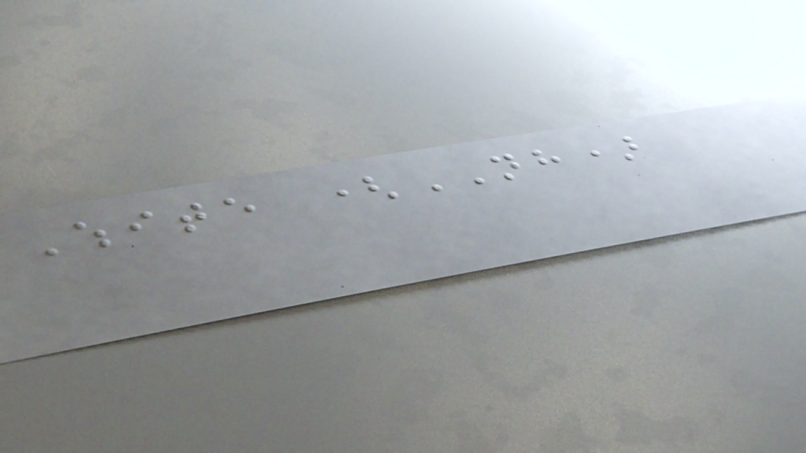White (NH)
